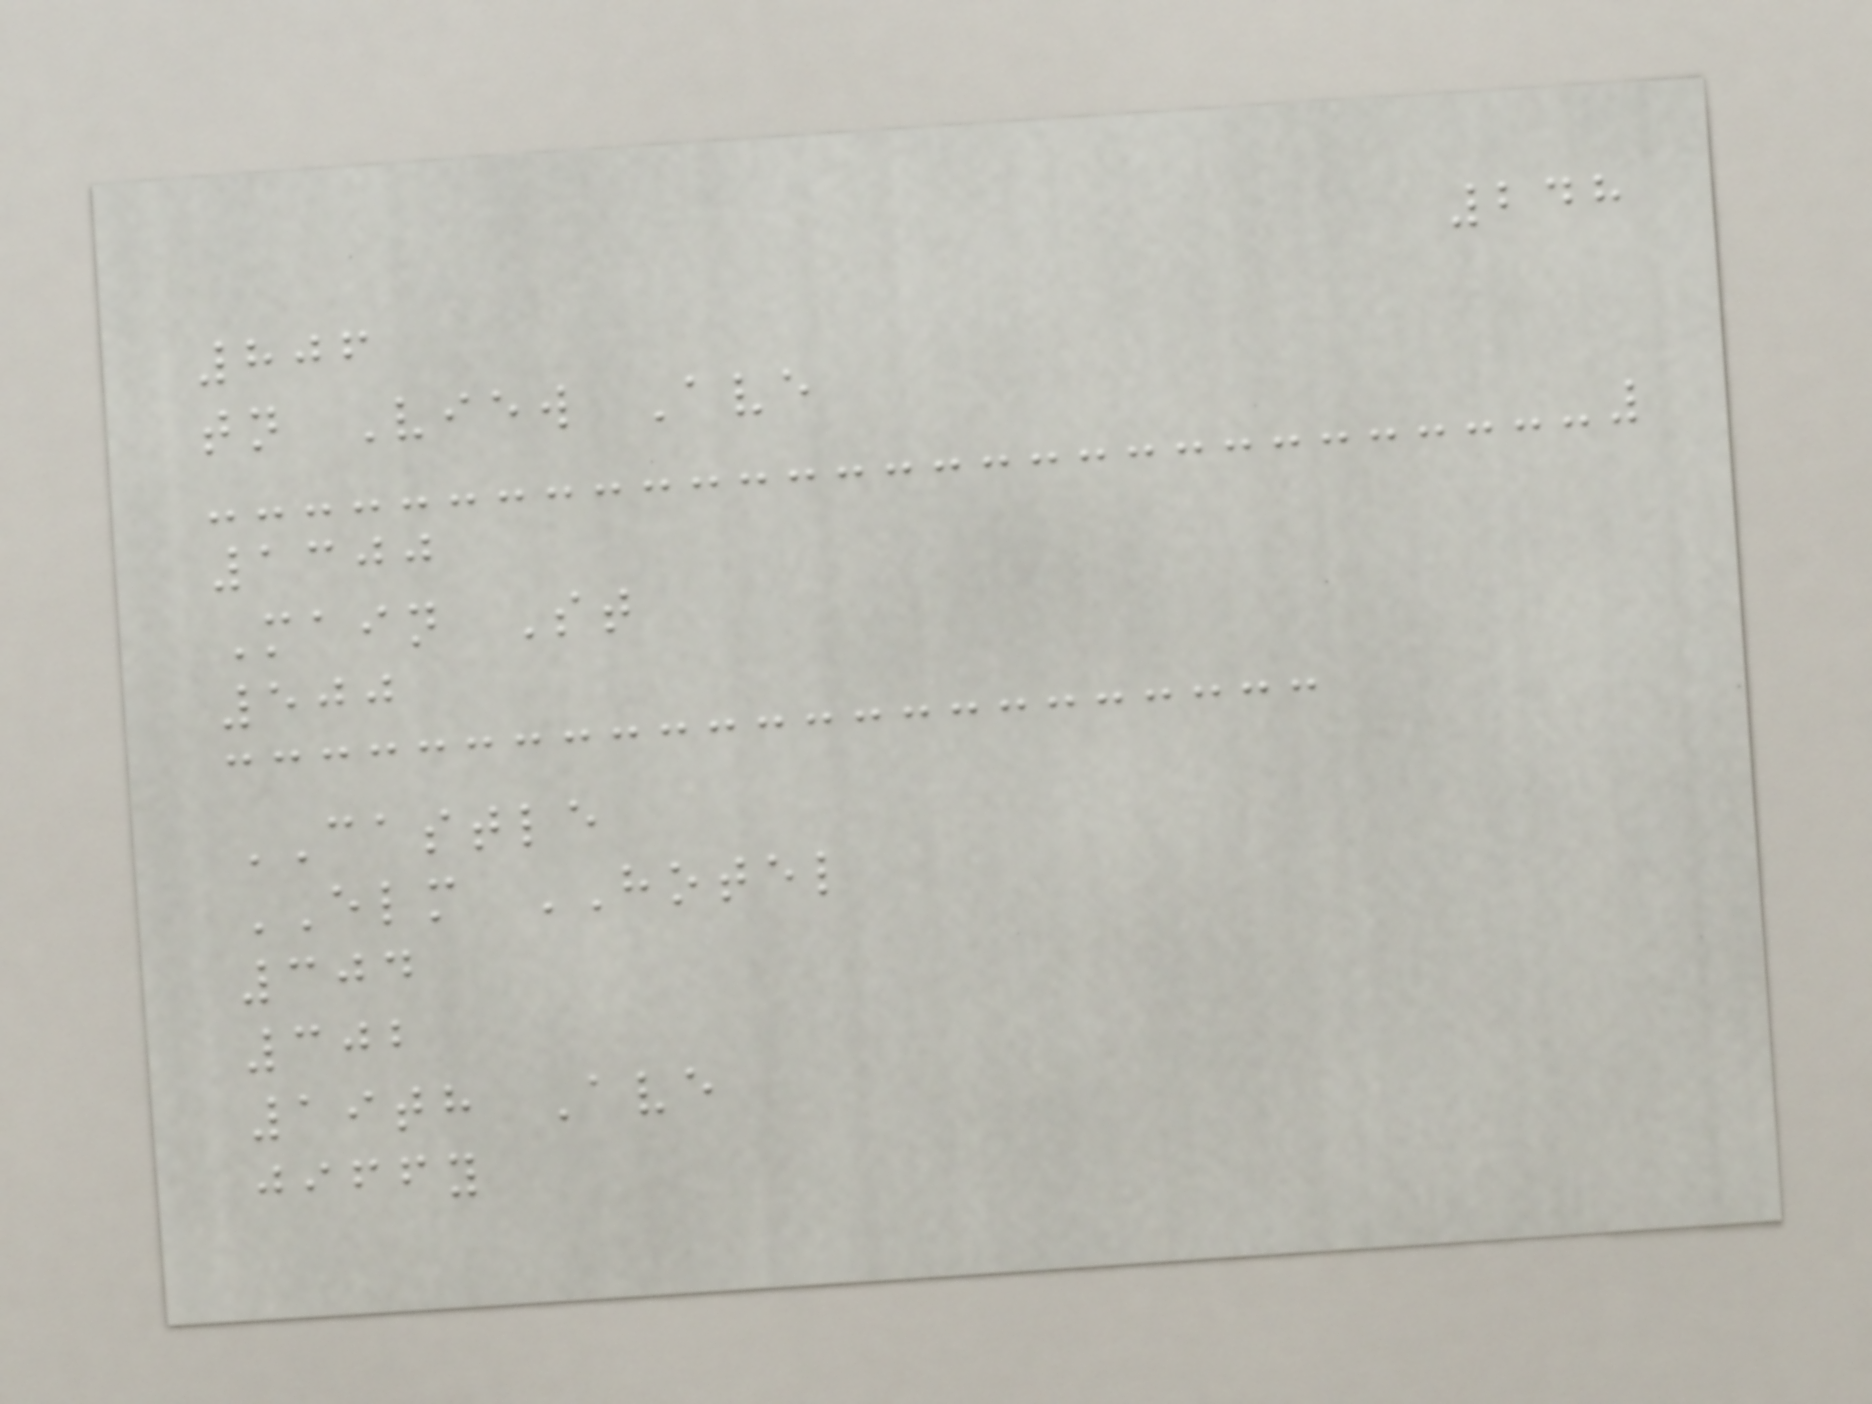248
806
tn View Ave
1300
Main St
500
CASTLE
ELM HOTEL
304
302
19th Ave
jiffy
